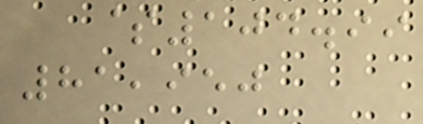$104.99
81,950
